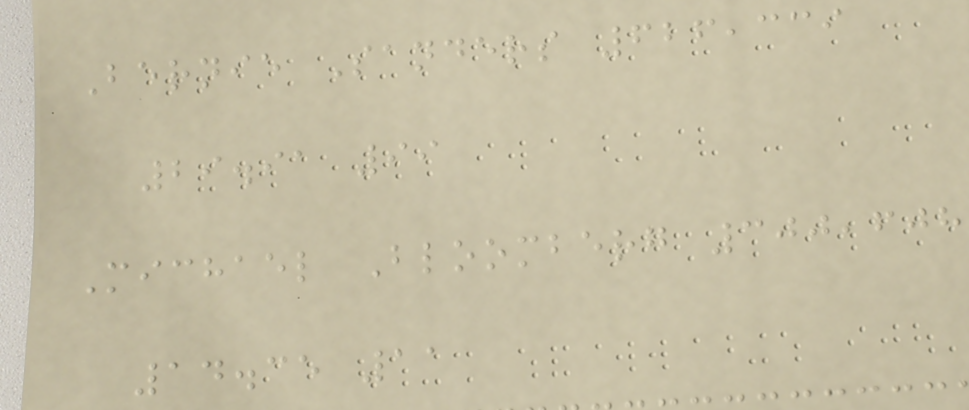Bernie Sanders 626,339
29.91 99
Michael Bloomberg 300,608
14.35 11
